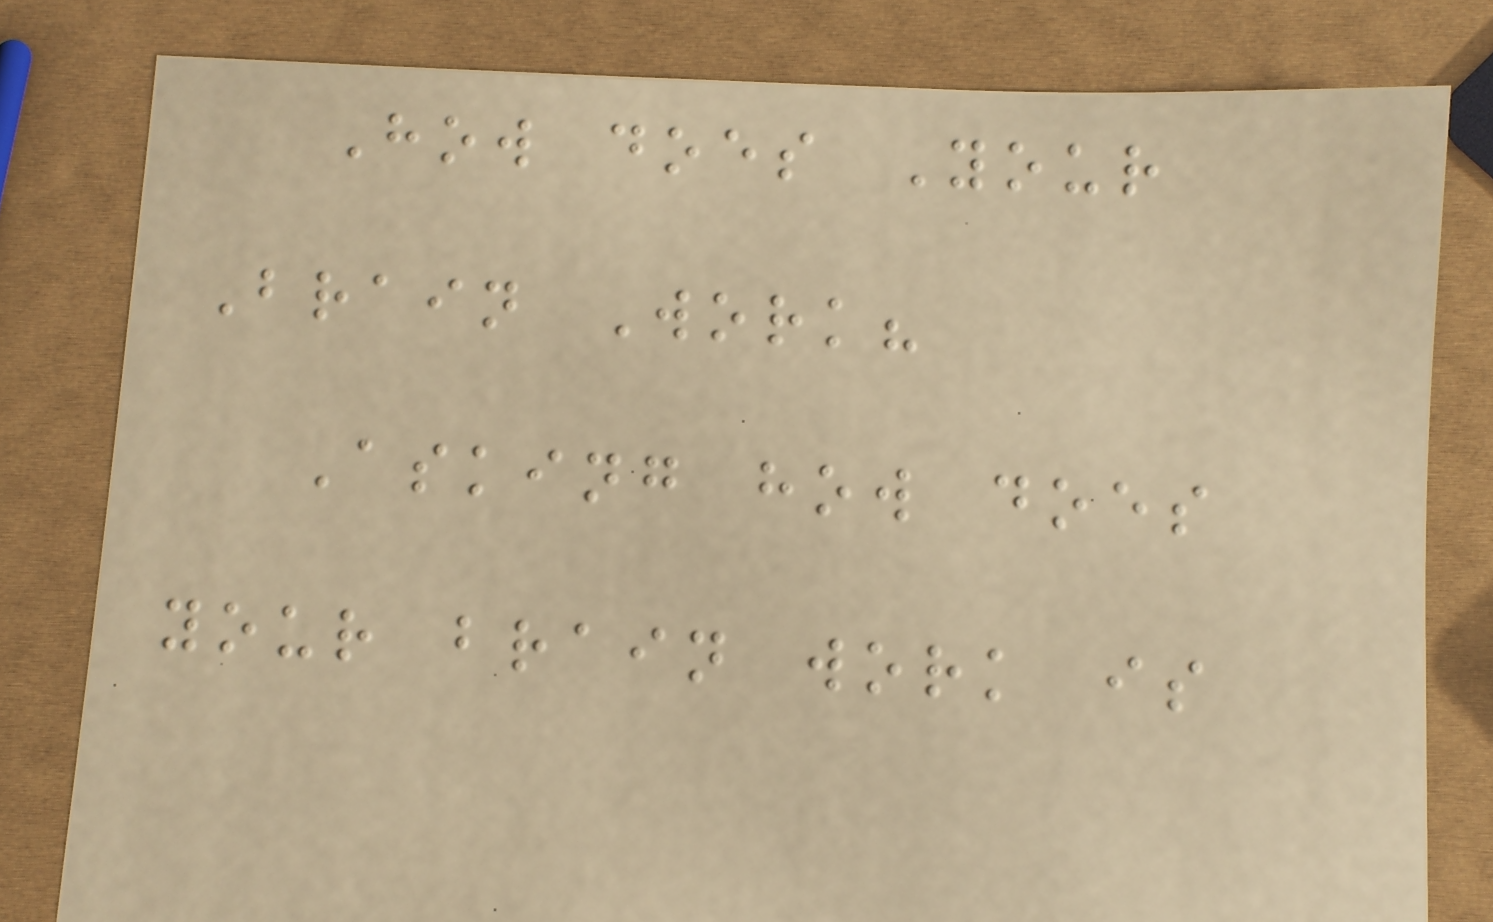How does Your
Brain Work?
Asking how does
your brain work is
